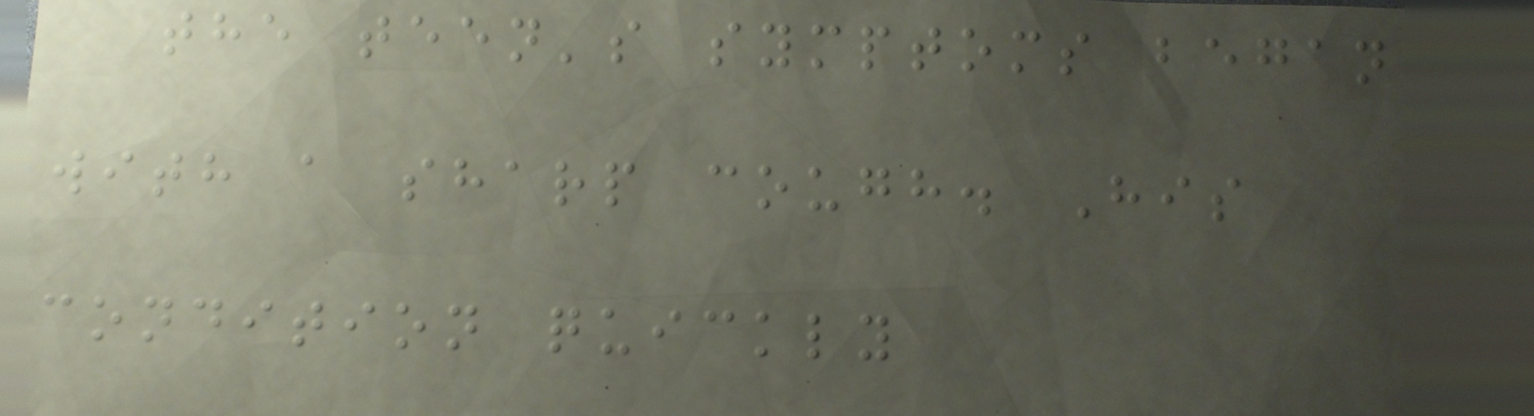the teen's symptoms began
with a sharp cough. His
condition quickly
